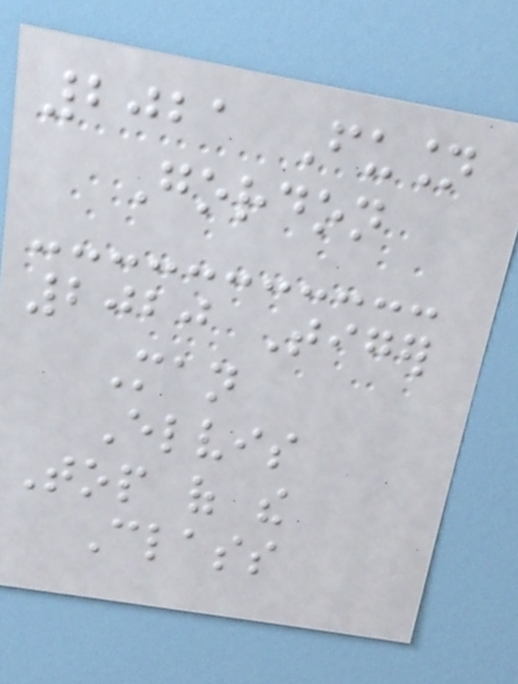2021 Fusion
Gordon
2020 Tiger
Man
Elvis
Top of the
Class
